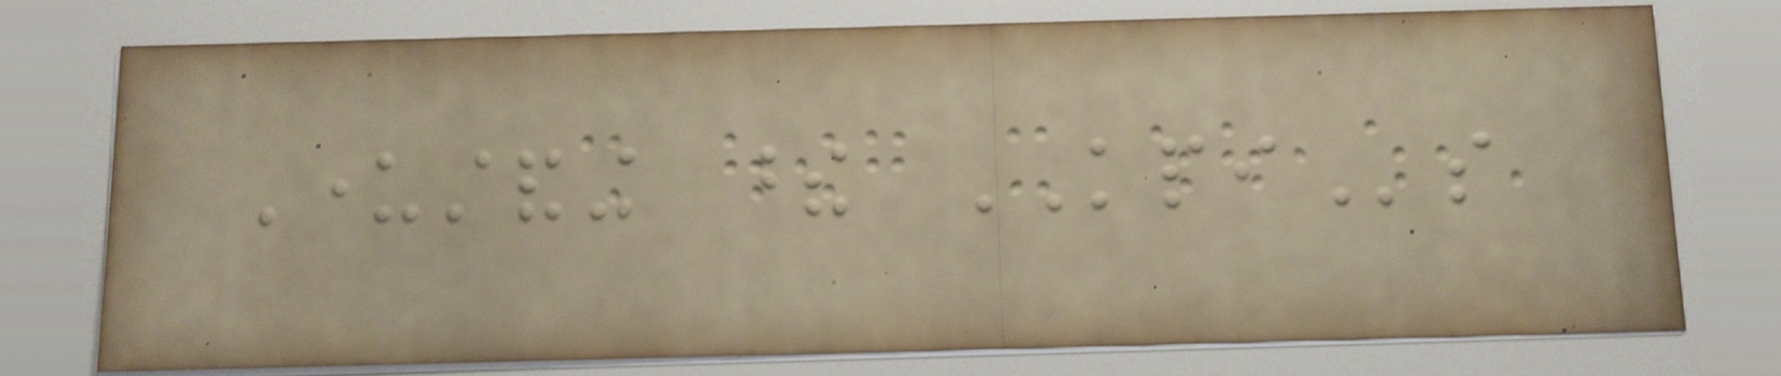Understanding these KPIs
